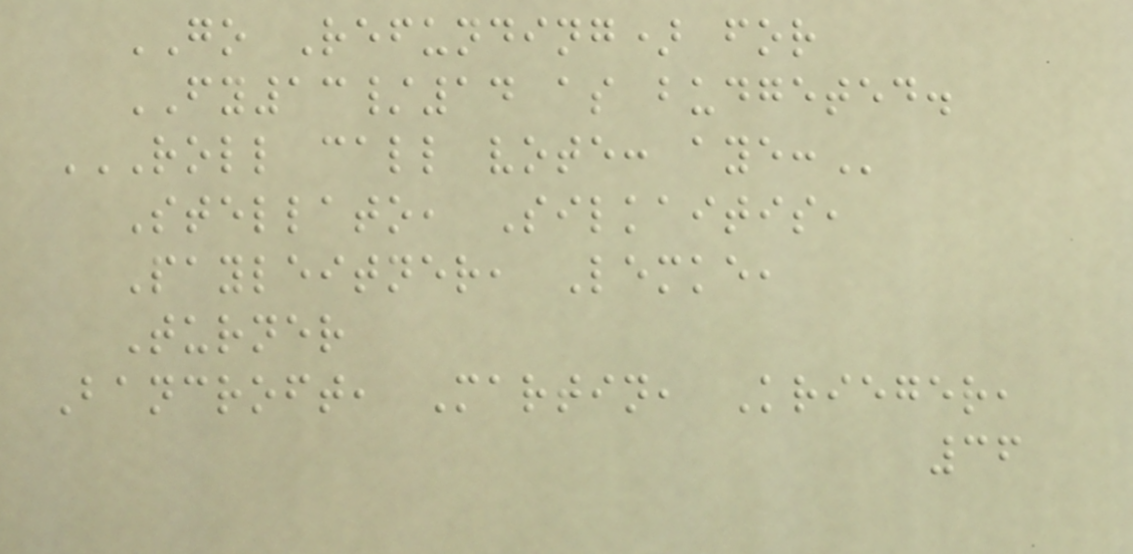GO Refunding) for
FY13/14 as budgeted.
ROLL CALL VOTE: AYE:
Stellato, Silkaitis,
Payleitner, Lemke,
Turner
Bancroft, Martin, Krieger,
36
